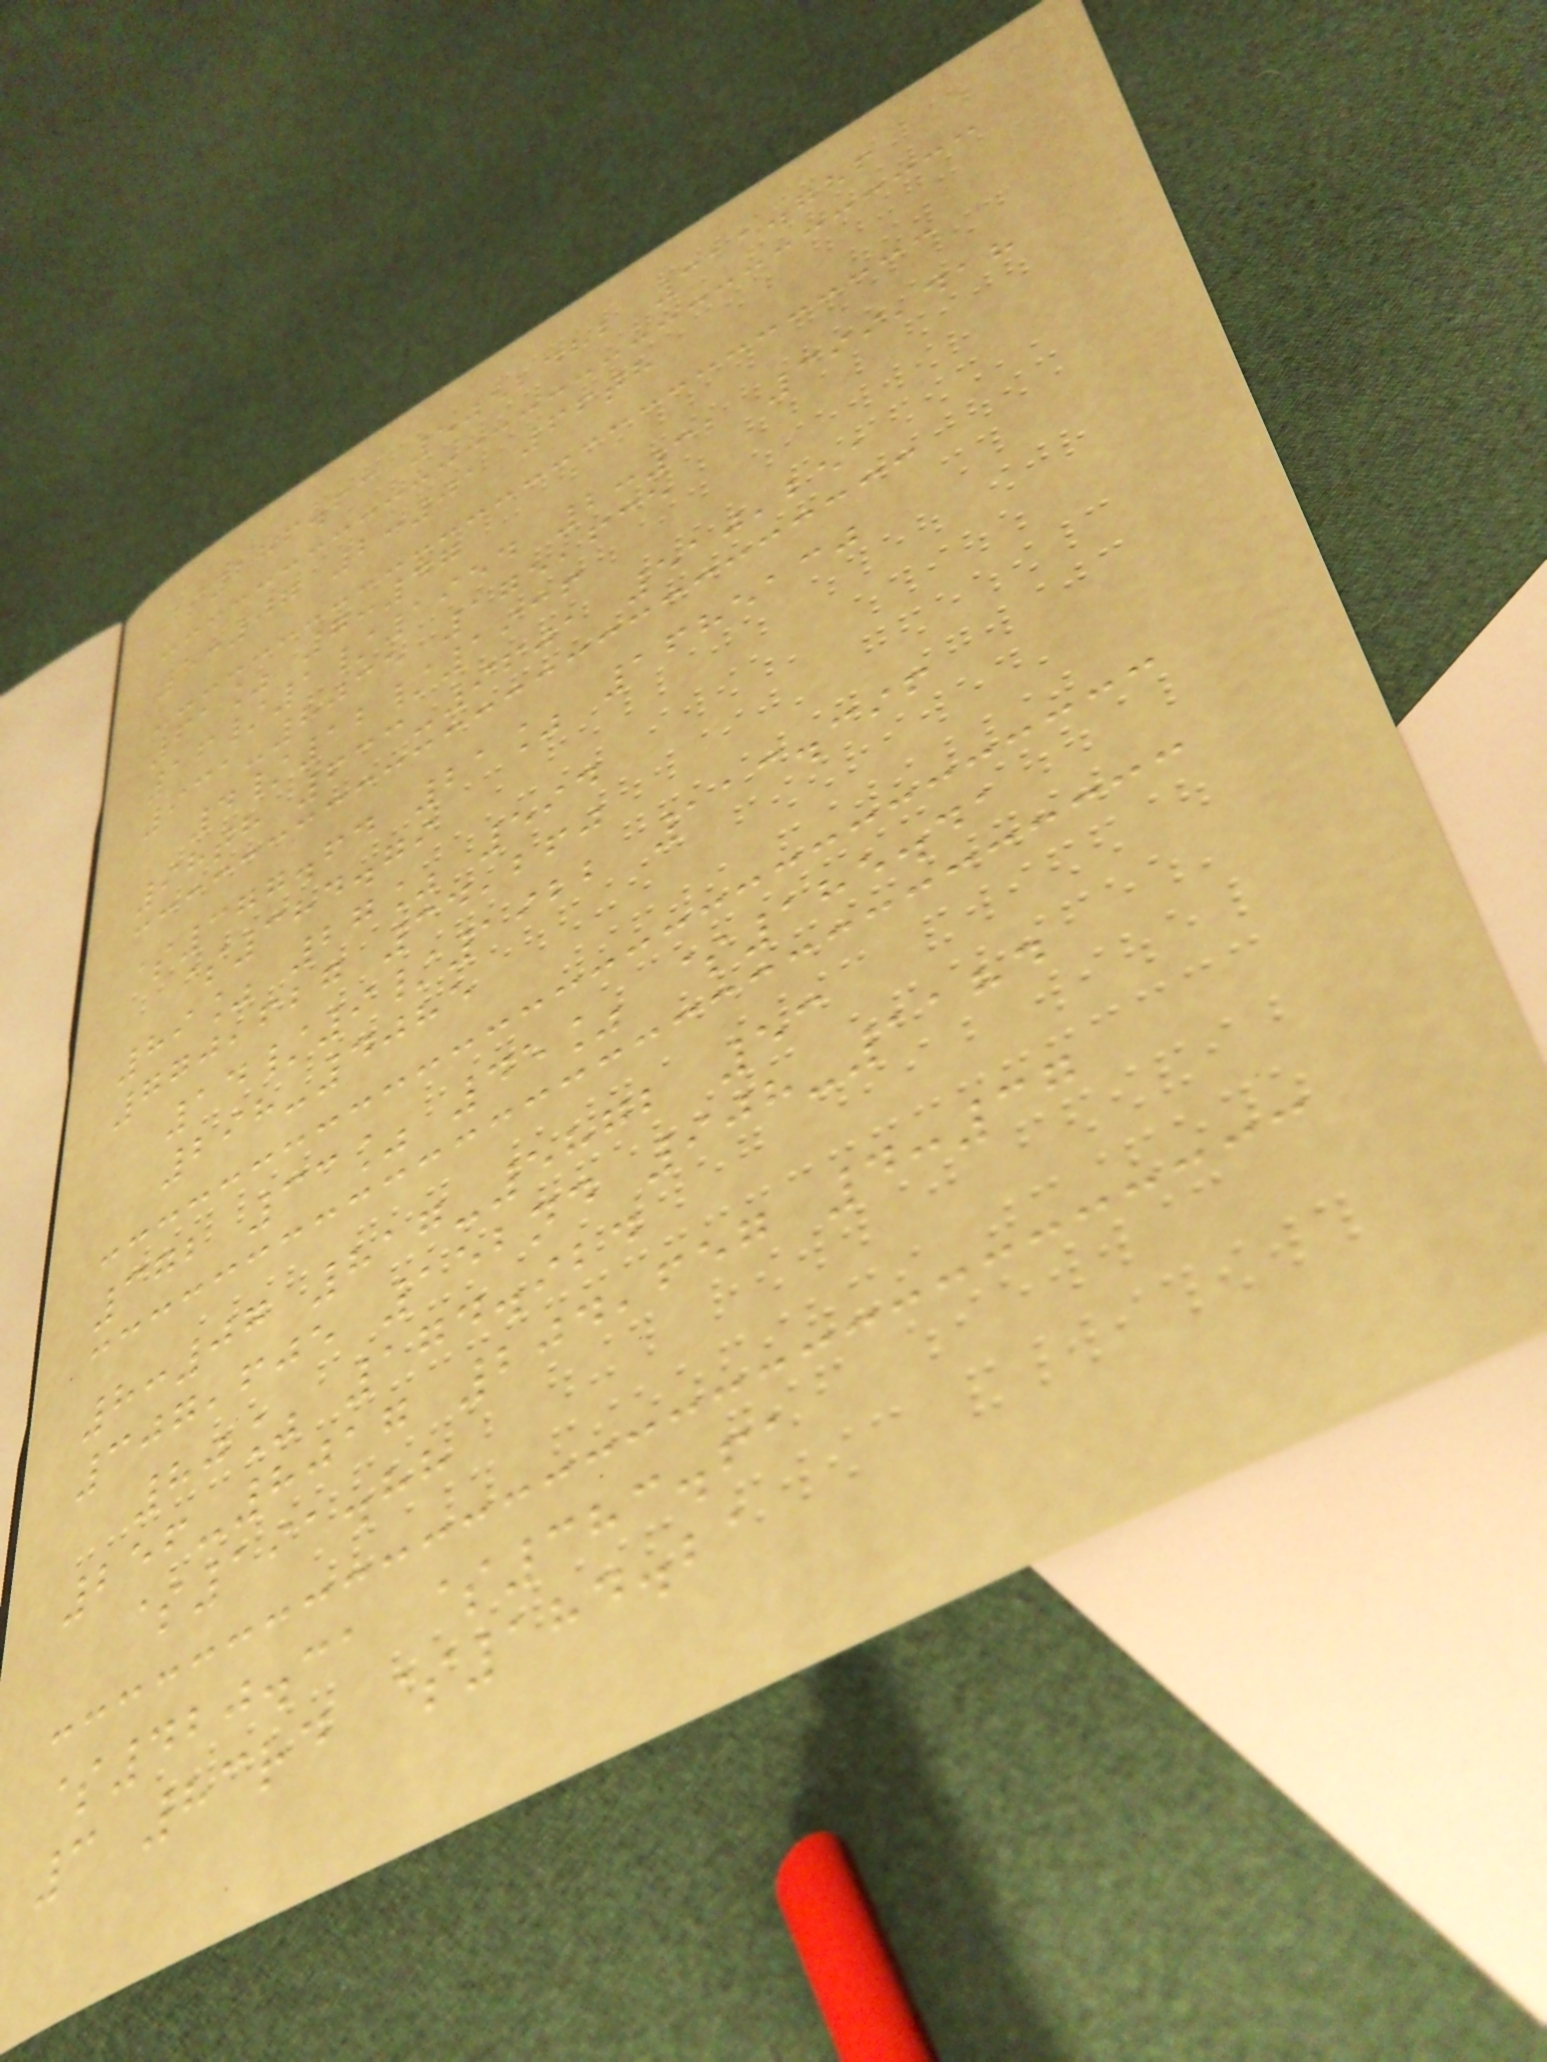$286.63 5052482 311.786
5:07 2:01 66th
61% 7:47
16/1/1954 2:32 399,418
931-8035 175,635
4/12/1936
98th 633-9601 510,251
$377.64 21% 1685130
$384.79
89% 27% 594
770,627 34,260
14/9/1922 113.396
298-4085
372 33% 45% $185.41
8:07 817-5872 53
307,605 152nd 908-1184
80% 174.924
256-8017 204,657 4:37
$191.88
$420.31 $383.61
3 83rd $184.21
